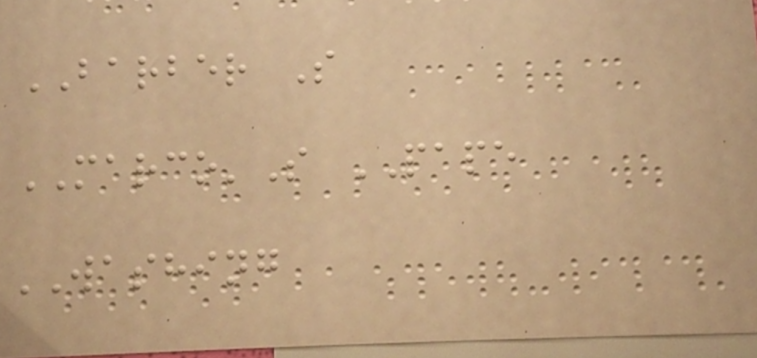BARBER S
MARCO'S PAPE
WASHING
